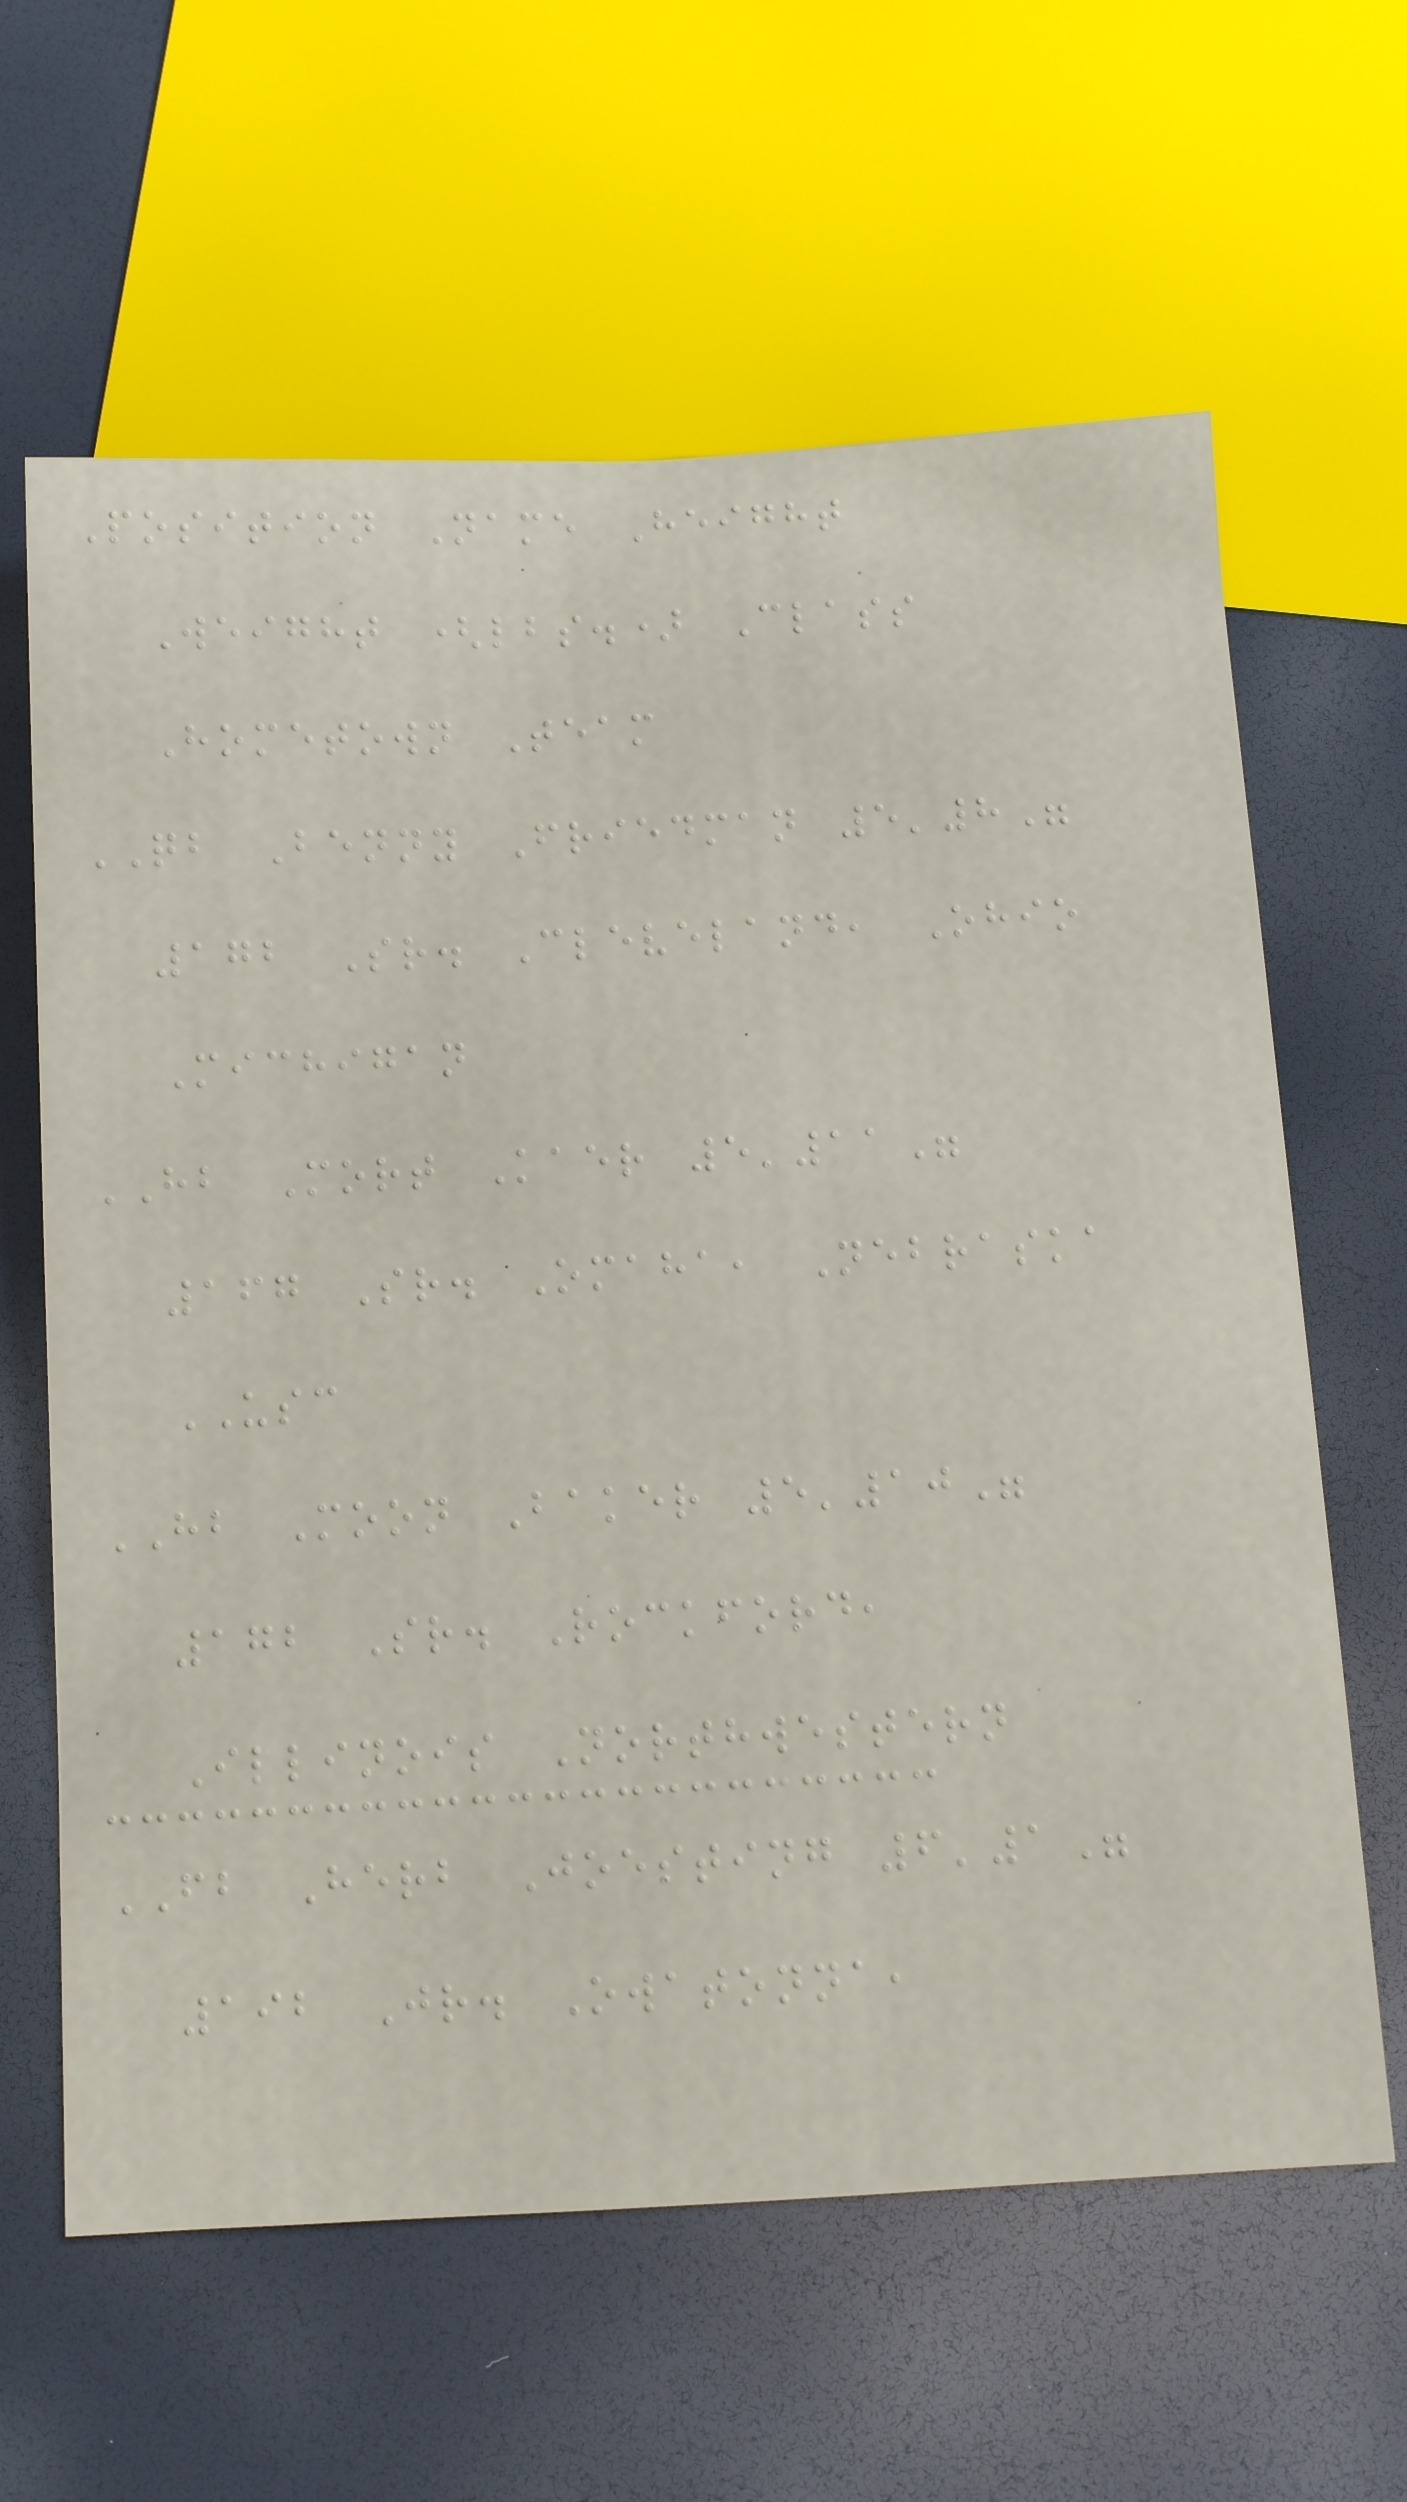Position Name Height
Weight (lbs.) Class
Hometown Team
QB Benny Friedman 5'8"
172 Sr. Cleveland, Ohio
Michigan
HB Mort Kaer 5'11"
167 Sr. Omaha, Nebraska
USC
HB Moon Baker 5'10"
172 Sr. Rockford,
Illinois Northwestern
FB Herb Joesting 6'1"
192 Jr. Owatonna,
